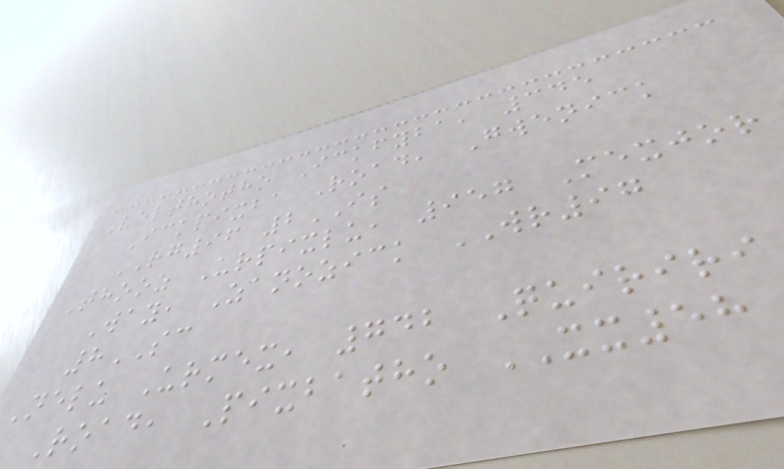Velthotho Ickfyba, 345
Ickpixba Road, Gwenick
RG96 2IS
Thooz Urpixlu, 957 Mexjor
Way, Zanozick WR97
8SC
Nelu Urmex, 742 Quiriri
Road, Pixbatho XX58
